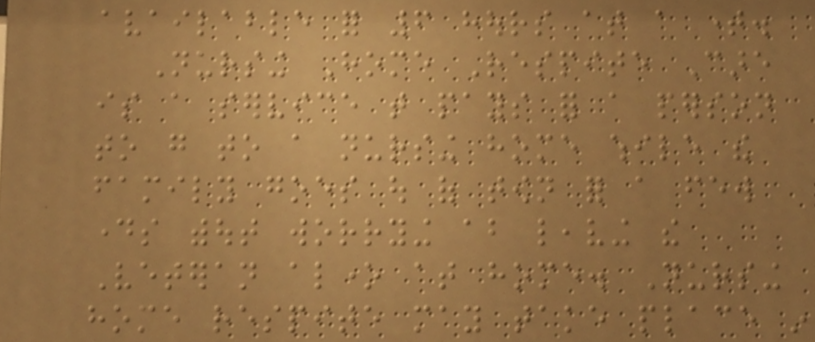available for 6 hours at a time.
Nursing Home Respite Care
is a service that pays for a person
to go to a nursing home while the
family goes out of town for a few
days without worrying about leaving the
Veteran alone at home. Nursing
home respite may take place in
